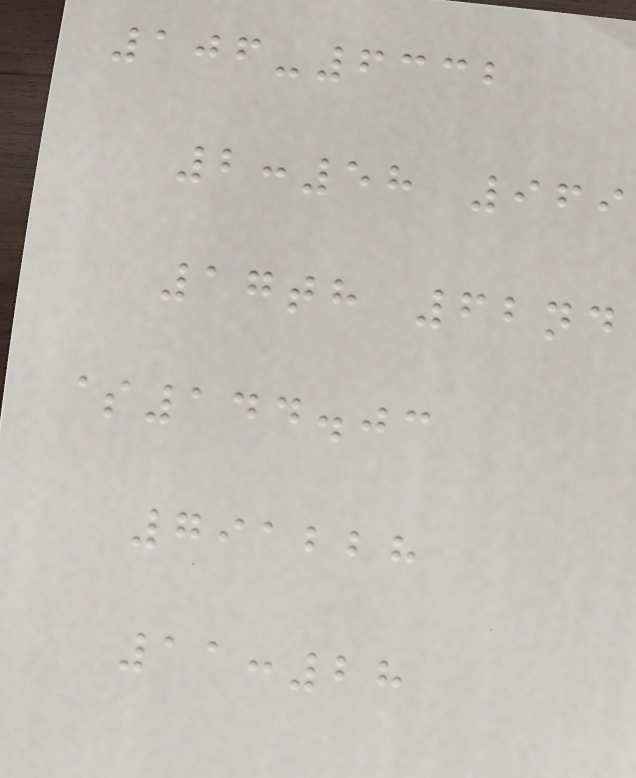106-6332
2:58 969
17th 62nd
$144.03
791228
11:28
